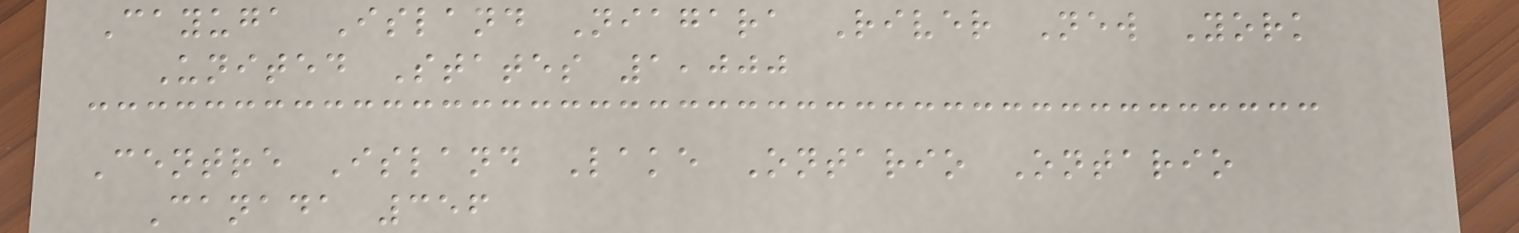Cayuga Island Niagara River New York
United States 1,000
Centre Island Lake Ontario Ontario
Canada 356
